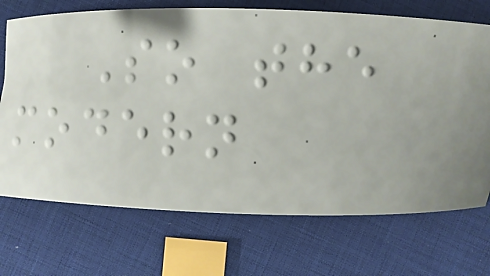So the
modern
